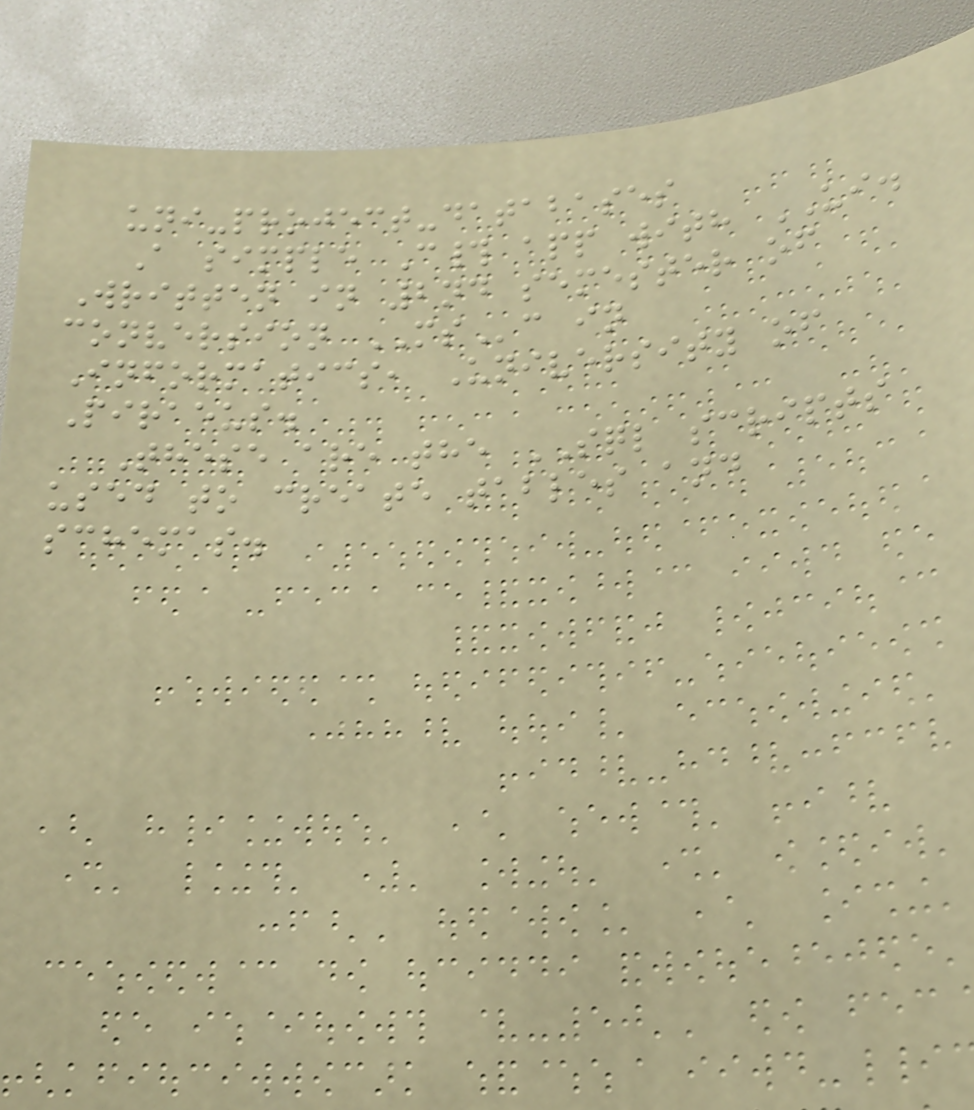uni-project-databases
A simple C# app with UI.
Written in 2nd semester of
conversion MSc in
Informatics, University of
Piraeus.
These are the SQL scripts
used to create tables and
schemas.
